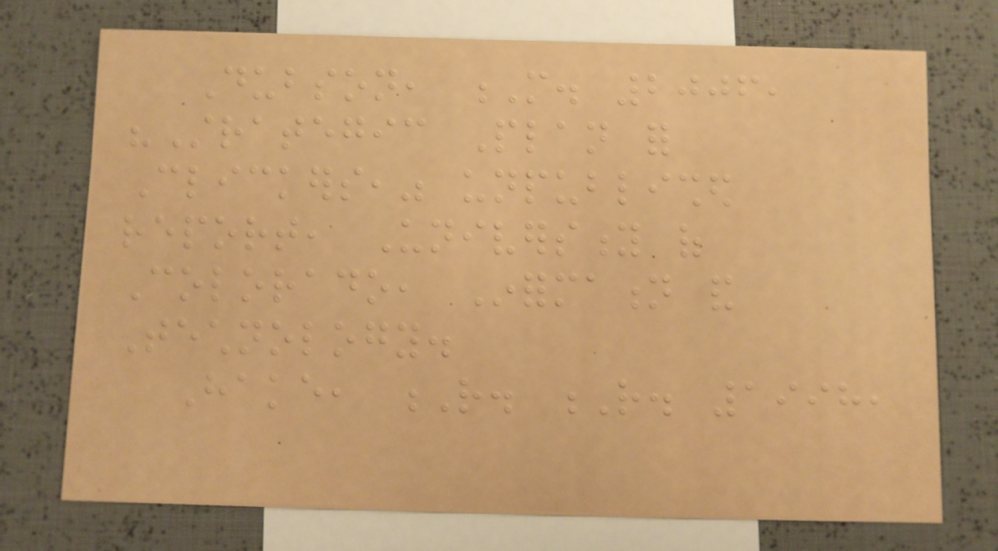Dubson, M. 2006,
"Strategic Plan for
Clickers," unpublished
report, University of
Colorado, Information and
Technology.
Hake, R. R. 1998,
